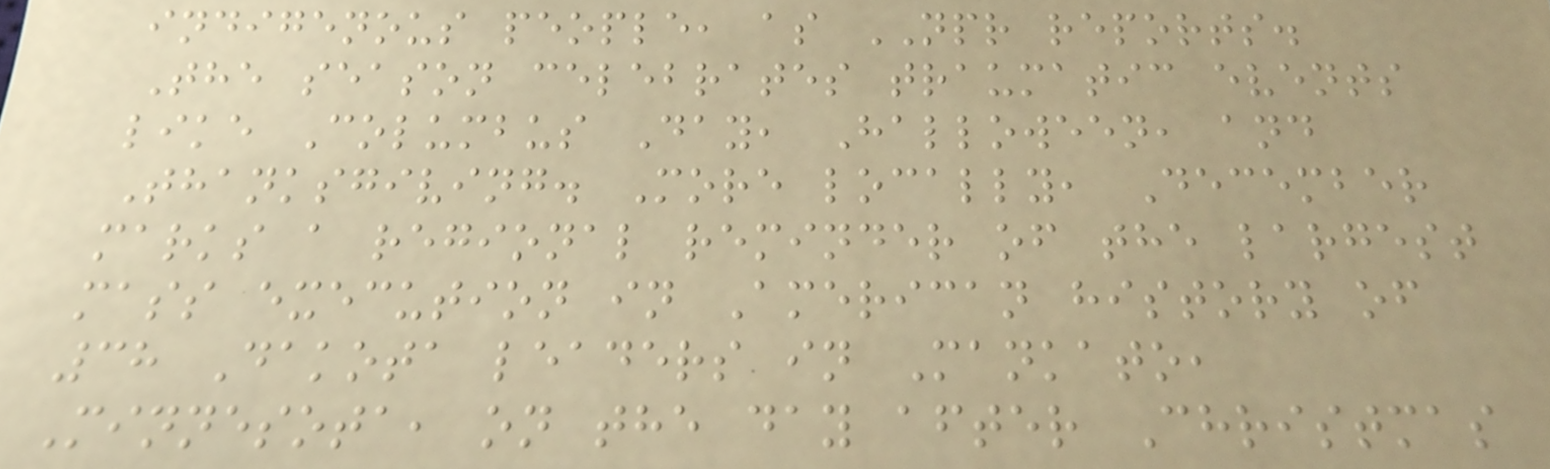indigenous people, as NPR reports.
The season celebrates traumatic events
like Columbus Day, Halloween, and
Thanksgiving. More locally, December
marks a regional reminder of the largest
mass execution in American history of
38 Dakota leaders in Mankato,
Minnesota, on the day after Christmas
